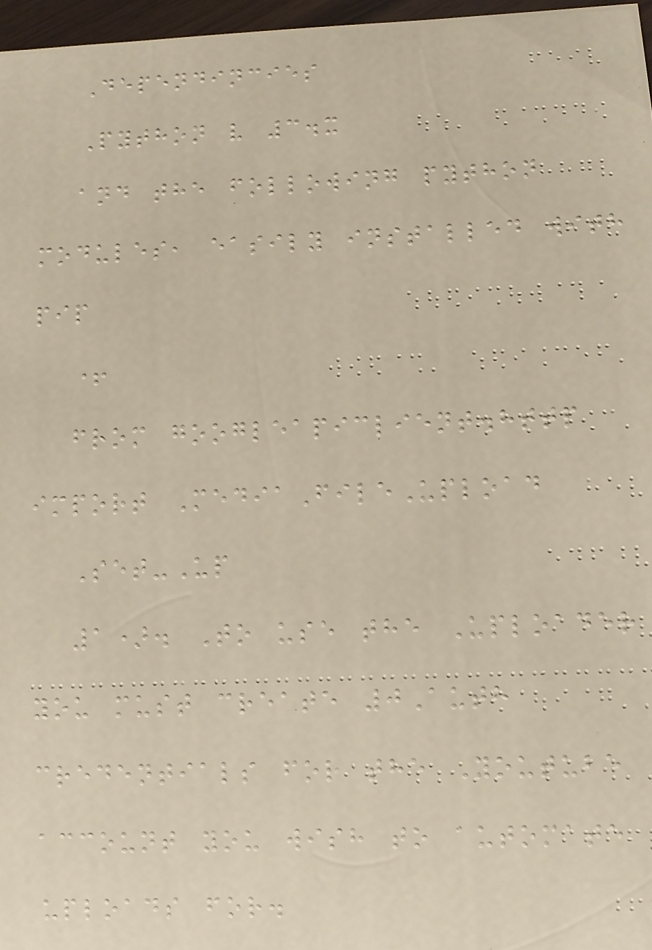Dependincies
Python v 3.x
and the following python
modules, easily installed with
pip
+
from googleapiclient.http
import MediaFileUpload
Set-Up
1). To use the Uploader
you must create 0Auth
credentials for the Youtube
account you wish to automate
uploads for.
